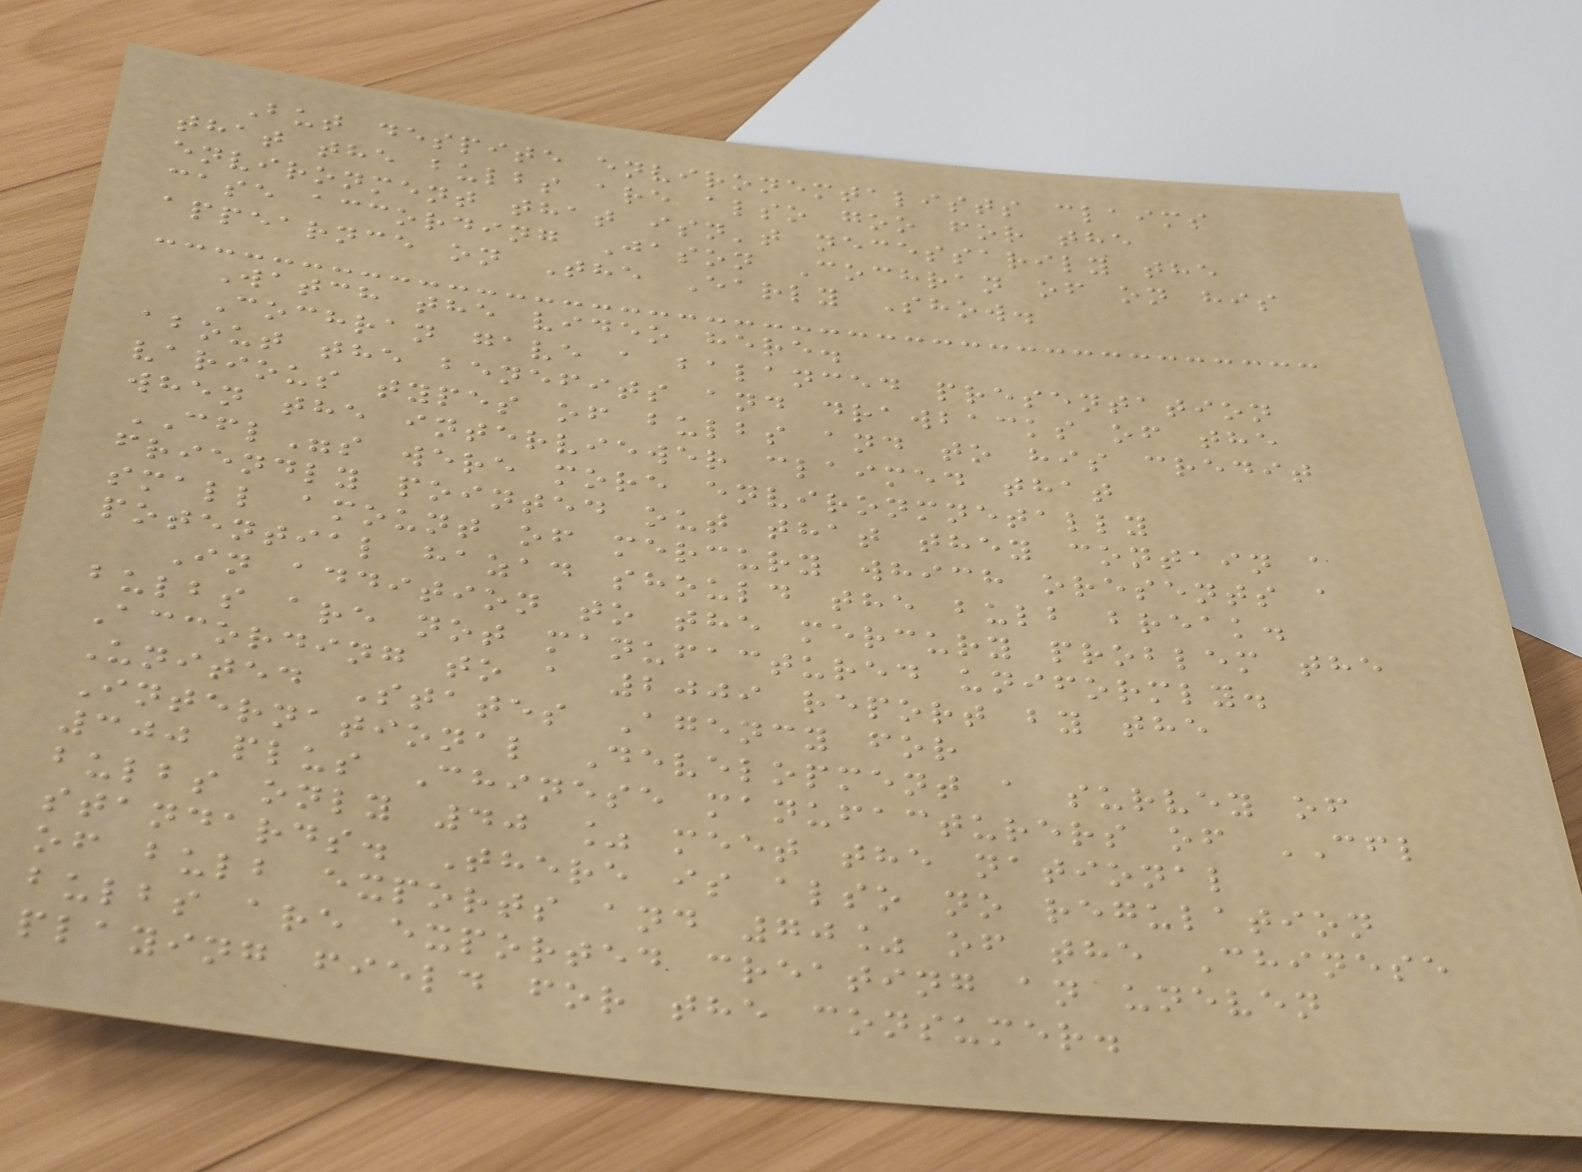But despite environemtalists claims
that the bulbs are also goo for the
environment that isn't necessarily the
case according Jason Cochran of on his
appearnce on The Early Show.
Watch the video here.
Cochran gave a balanced presentation
about the benefits and drawbacks of the
various types of bulbs and to his credit
when the interviewer claimed that
CFL"s were more environmnetally
friendly pointed out that they contain a
small amount of mercury which oresents a
potential hazad should the bulb break.
In addition to the mercury problem the
bulbs are not manufactured uniformly.
According to a 2009 report by the
United States Agency for
International Development a survey of
300 plus Chinese manufacturers of CFL
bulbs only 40 % meet the national
standards. There is also no regulation
of bulb exports and 70% of the Chinese
bulbs are exported creating an uneven
playing field for the consumer.
